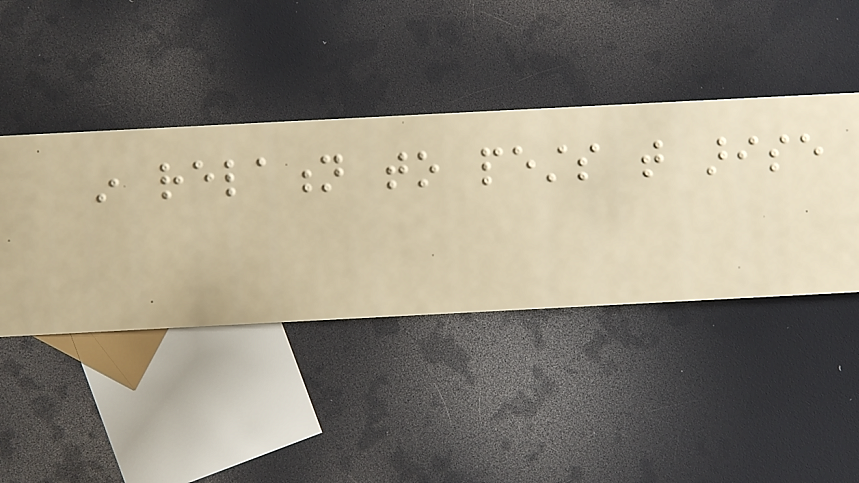in relation to pests that arise
